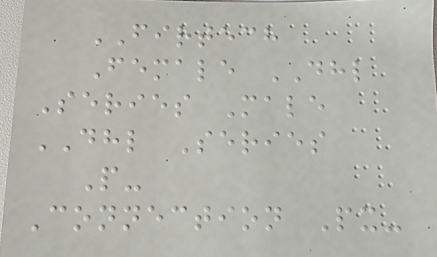FIRTECH
Female DHL
Series Male
DHL Series
P-
Connection Px-
